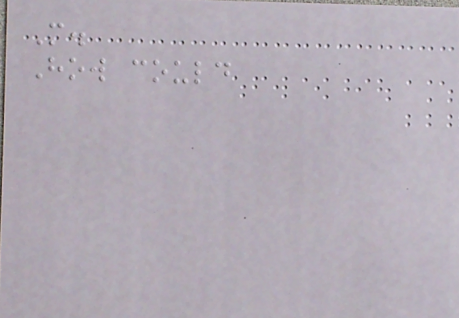M.
How could
